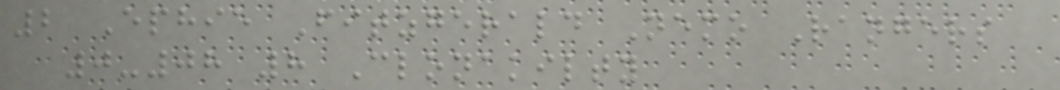2 Ephie Fitzgerald Nemo Rangers
0-08 8 Clonakilty
